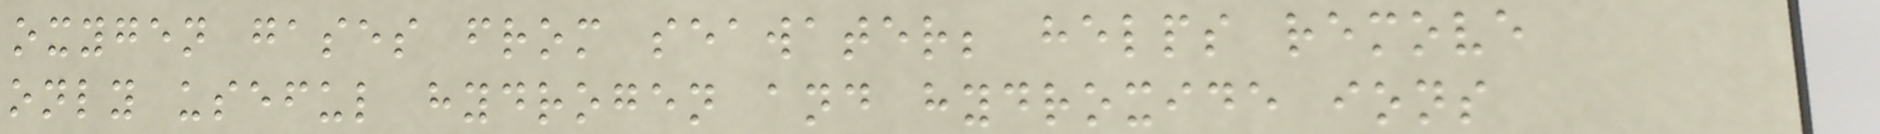oxygen gases from seawater; helps remove
only useful hydrogen and hydroxide ions
